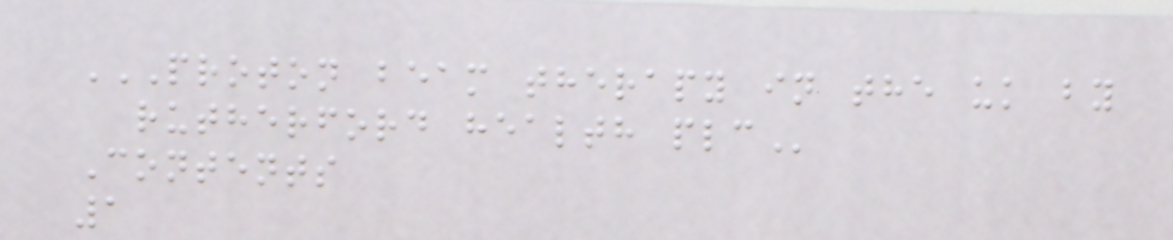PROTON BEAM THERAPY IN THE UK BY
RUTHERFORD HEALTH PLC
Contents
1
